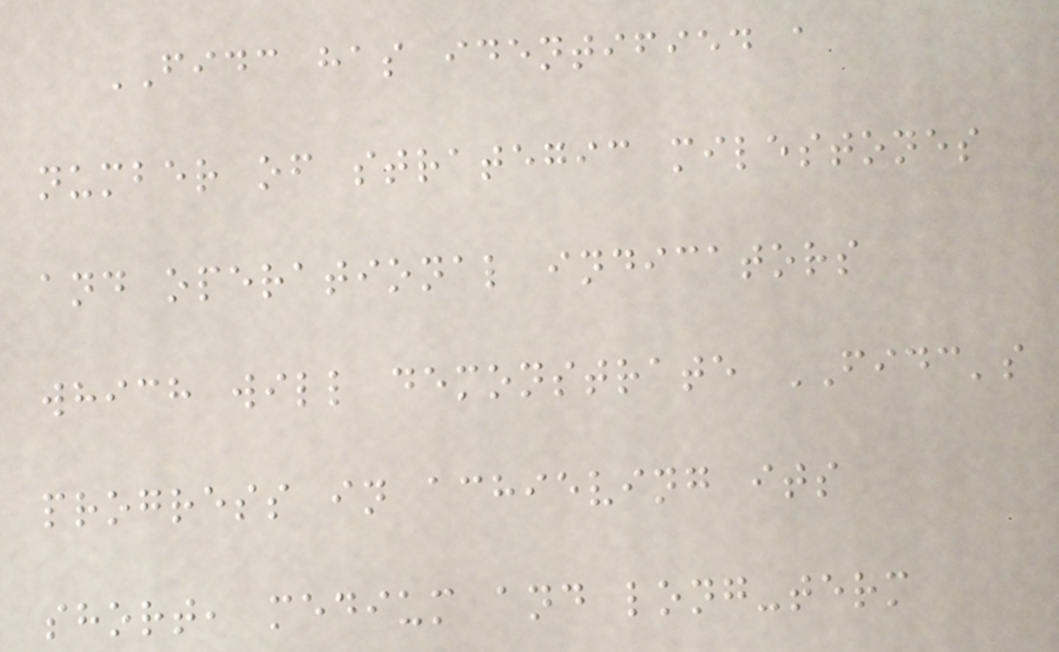FIDC has identified a
number of strategic milestones
and operational indicators
which will demonstrate FIDC's
progress in achieving its
short, medium and long-term
